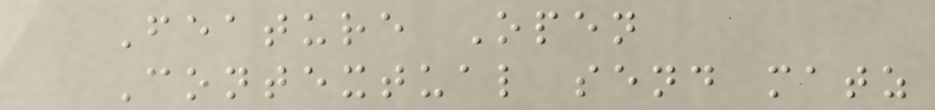Feature Open
Contextual send matz
